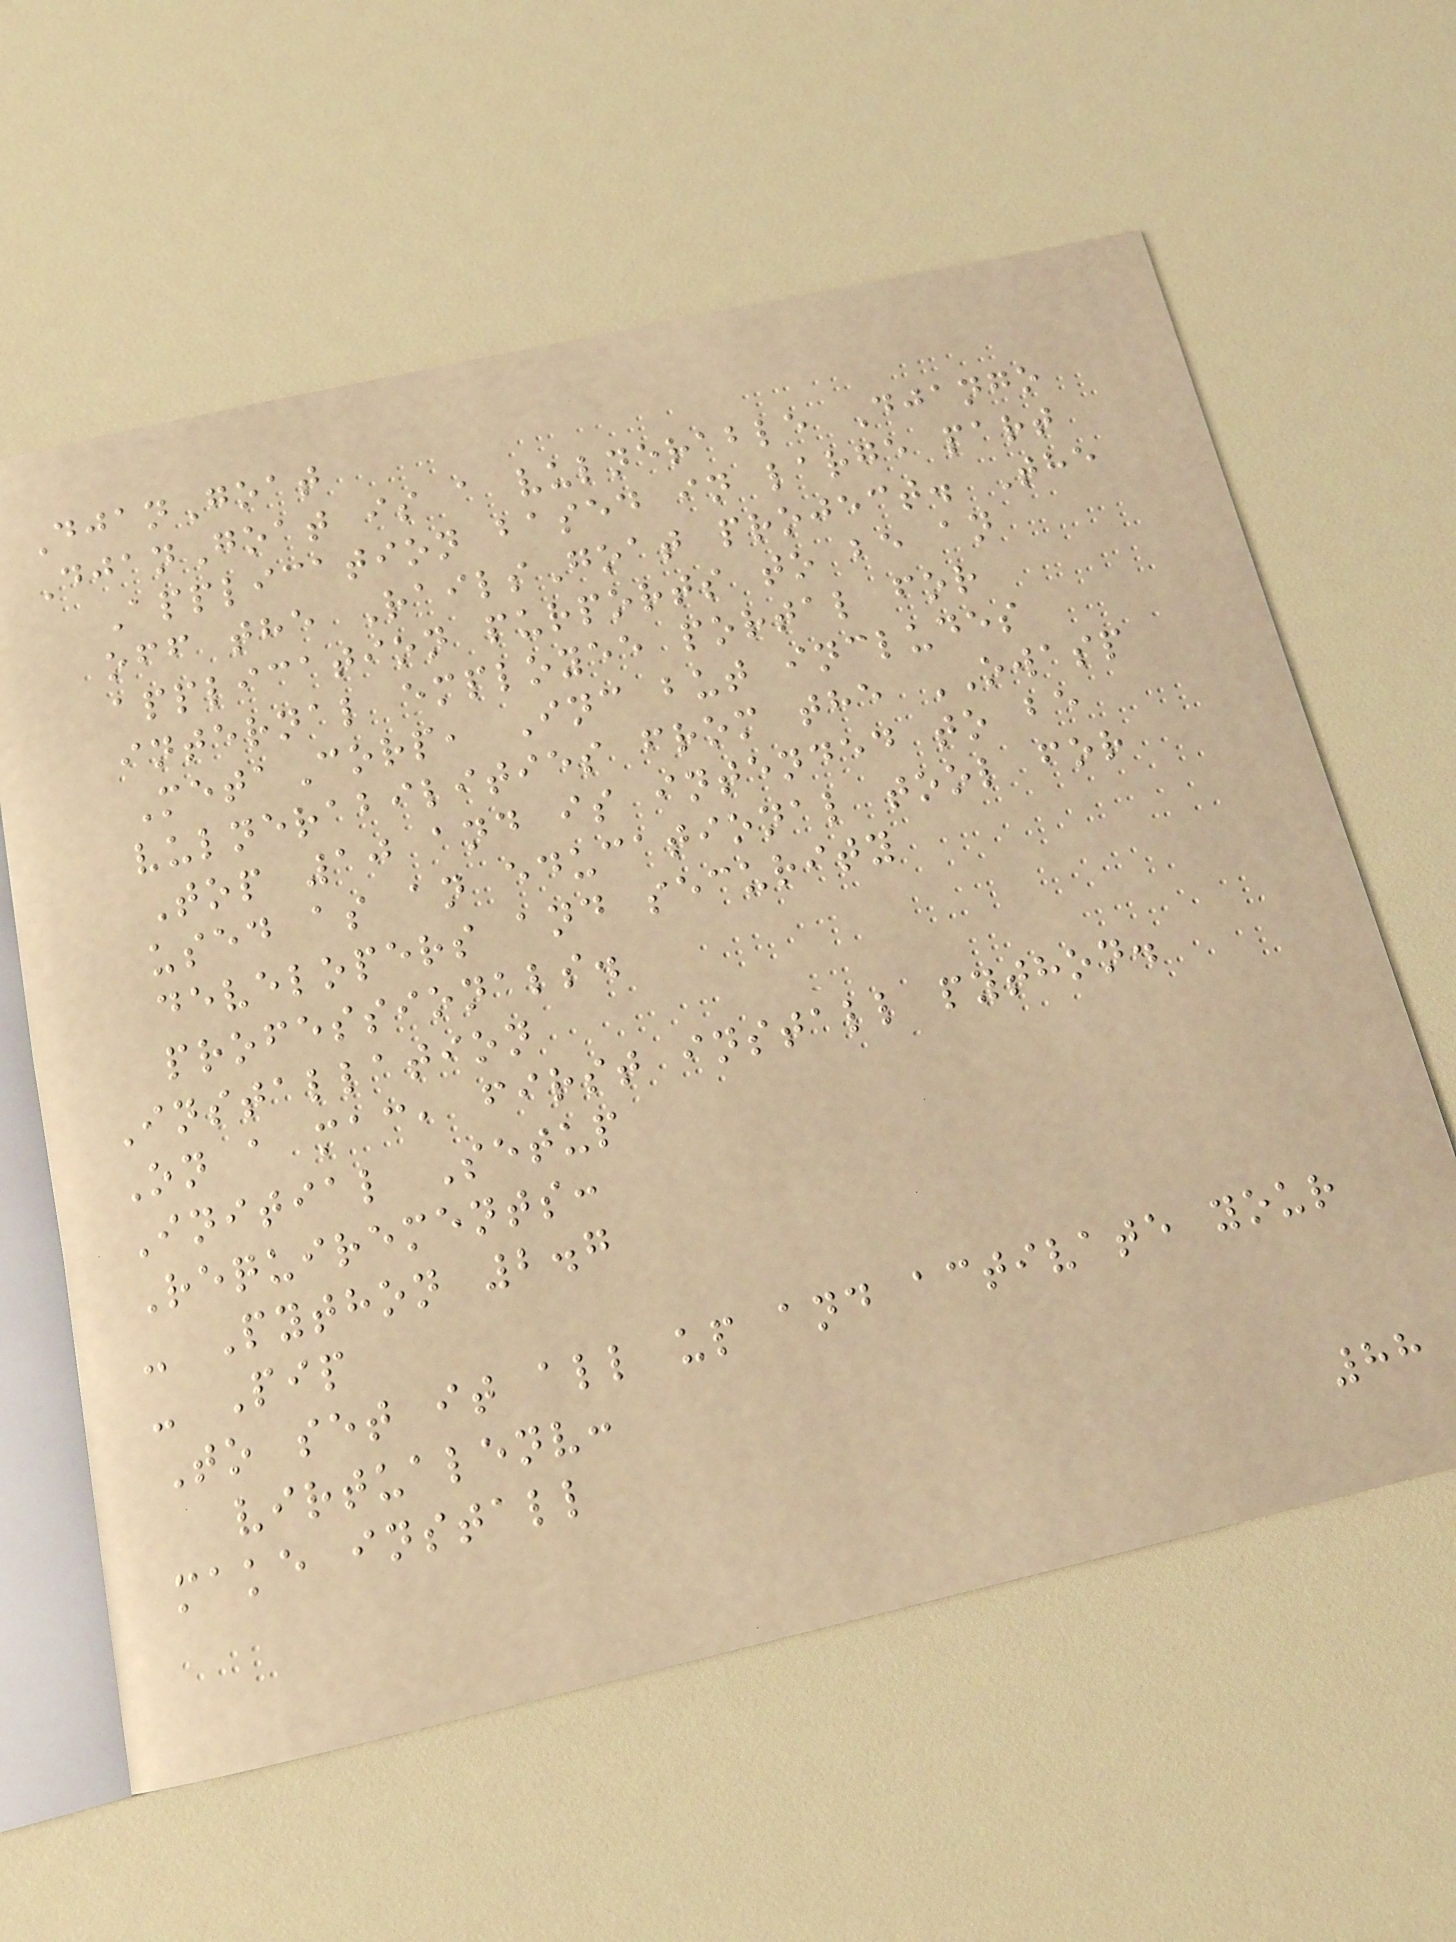DjanGoat
DjanGoat is a vulnerable Django
Application based in large part
off the RailsGoat project. The
application purports to be an
internal employee portal for
MetaCorp, Inc but includes
vulnerabilities from the OWASP
Top 10 and is intended to be
used as an educational tool for
developers and security
professionals.
Installation
On a mac, first install python.
Initial Setup
Requirements:
- Python 2.7
- Pip
To set it all up and activate your
virtualenv:
make install
88
